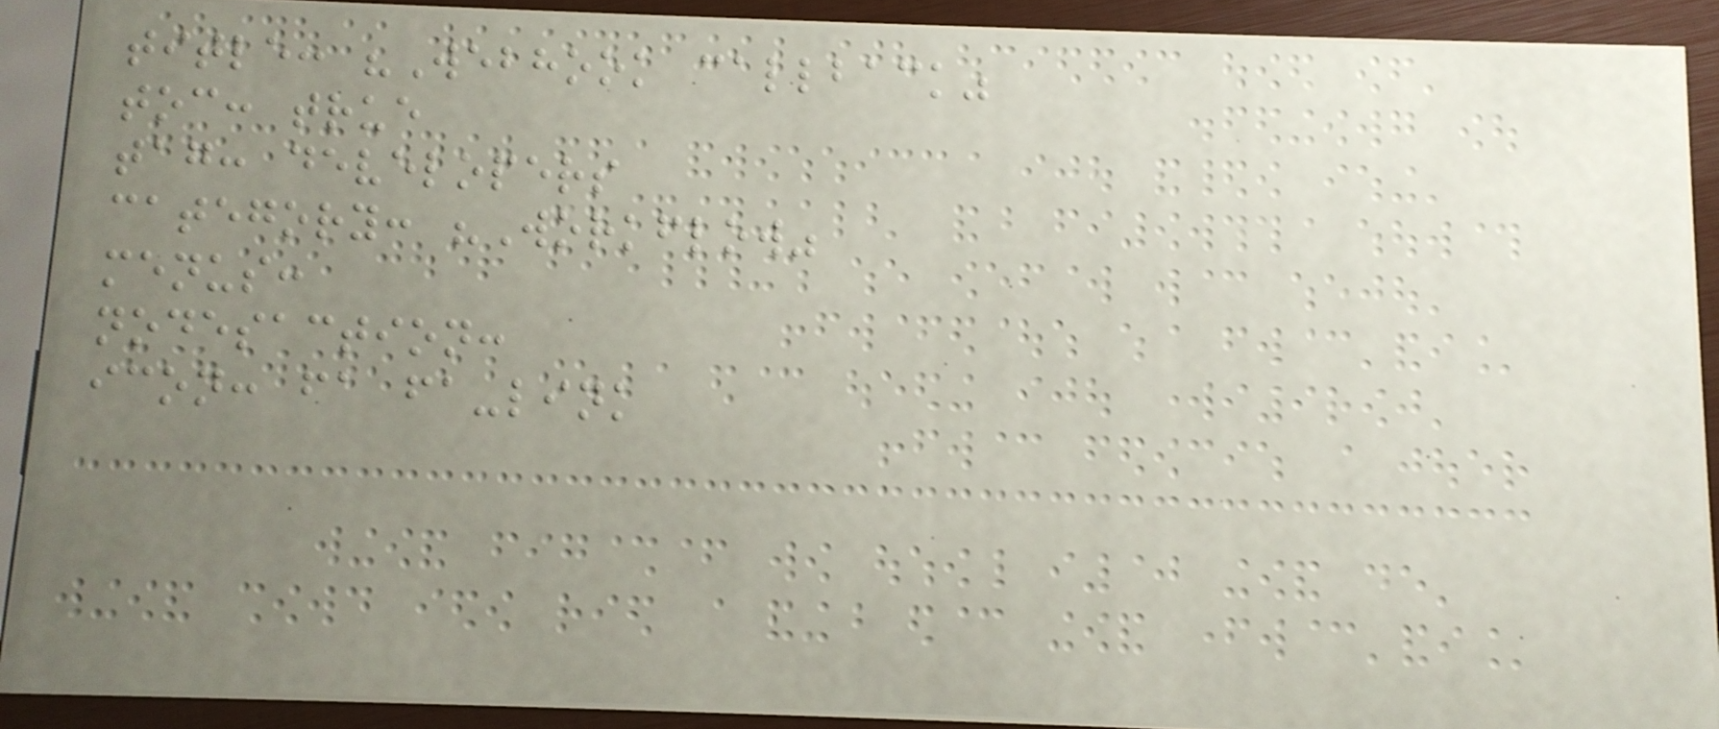title: "Webhook callback"
toc: true
tag: developers
category: "Workflow"
menus:
nodesaction:
icon: fa fa-link
